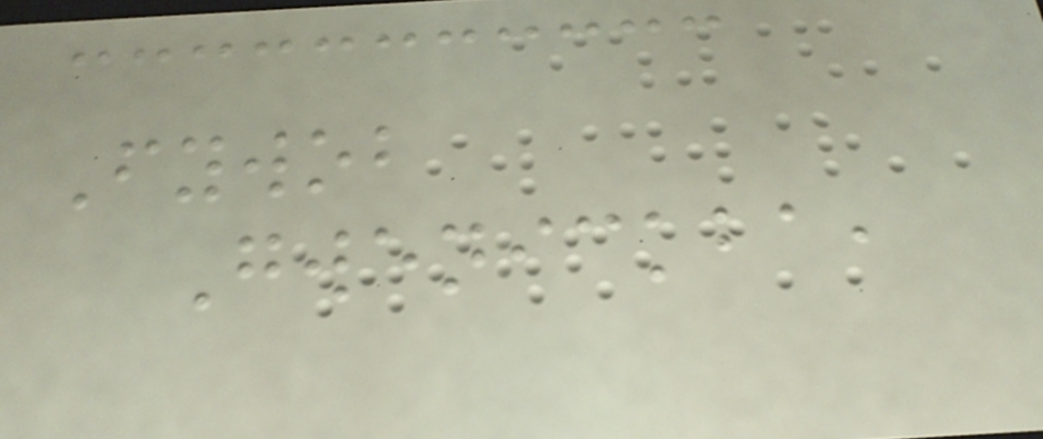Fywob
Gwenickba,
